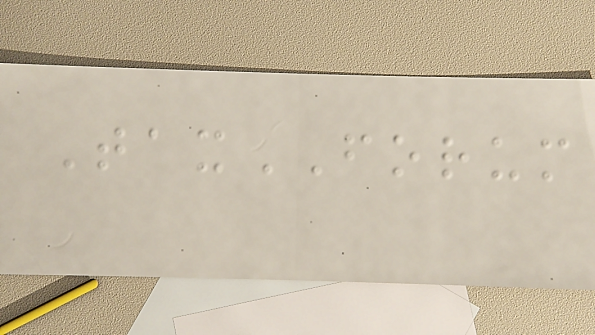TaxFORUM
